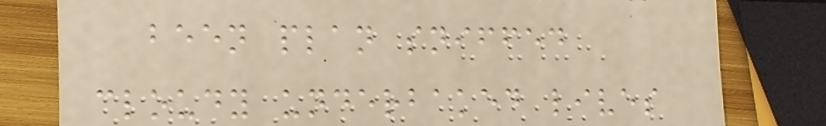been plan sniffed
cloudy underbaked lives
